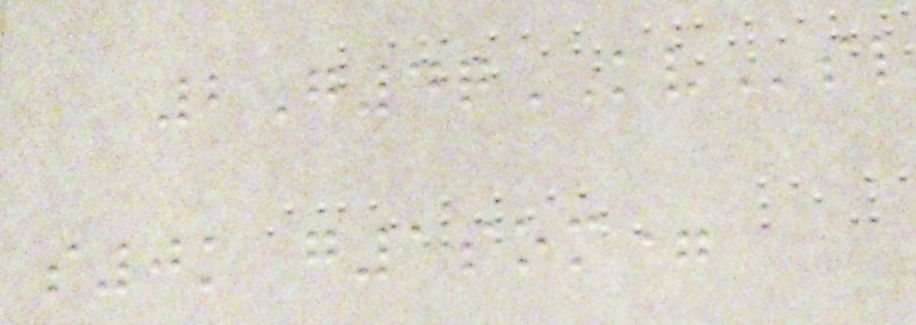2G4qKVsl
s0k g1som=
